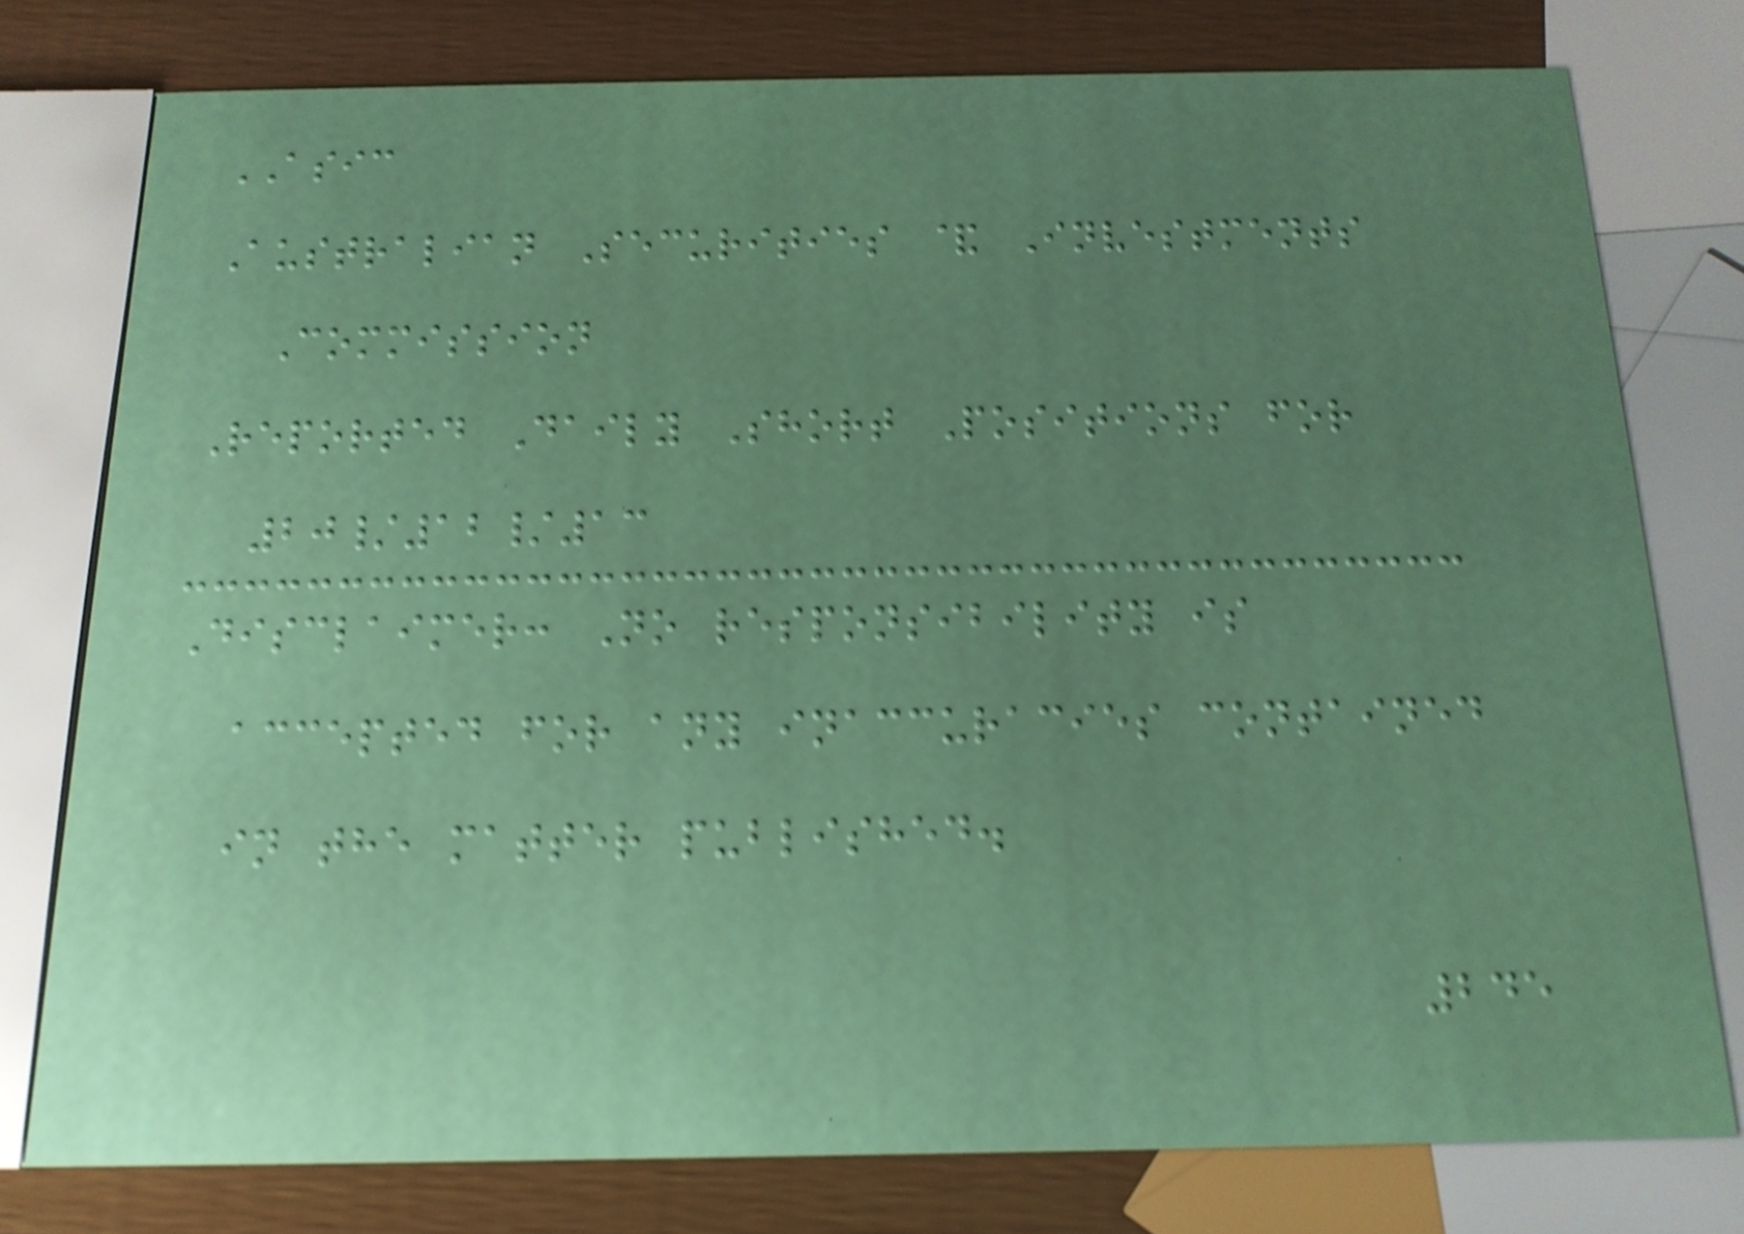ASIC
Australian Securities & Investments
Commission
Reported Daily Short Positions for
20/12/13
Disclaimer: No responsibility is
accepted for any inaccuracies contained
in the matter published.
245
